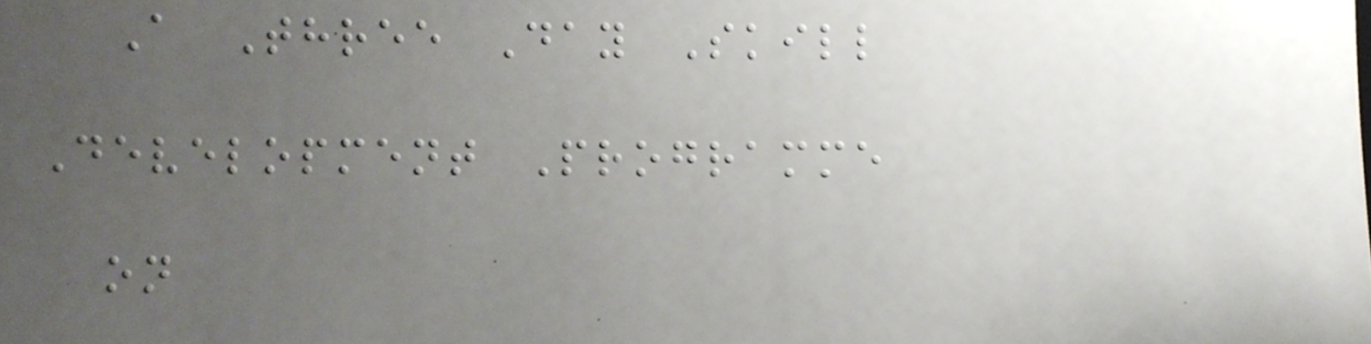A Three Day Skill
Development Programme
on
